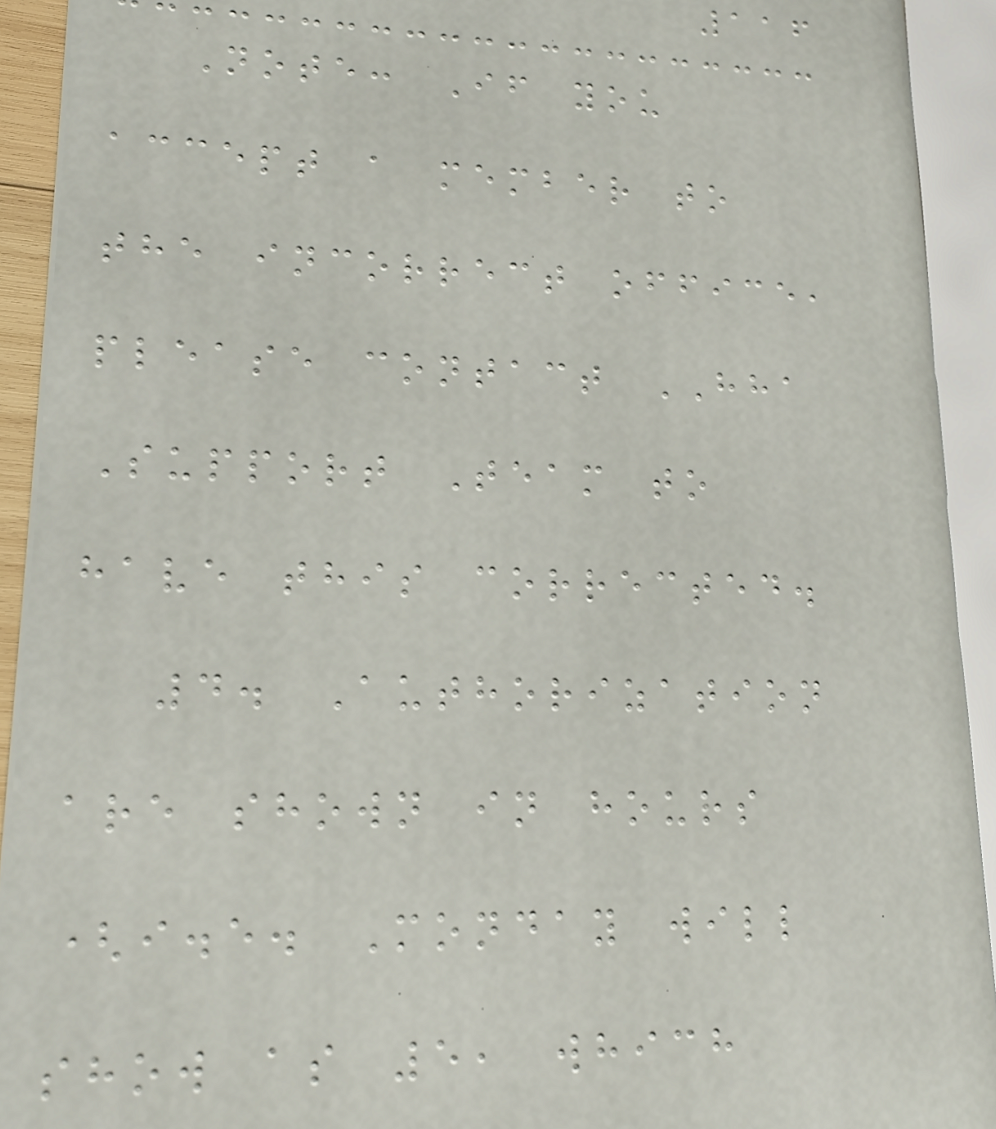116
Note: If you
accept a member to
the incorrect office,
please contact HHA
Support Team to
have this corrected.
4. Authorization
are shown in hours
(i.e. Monday will
show as 5, which
